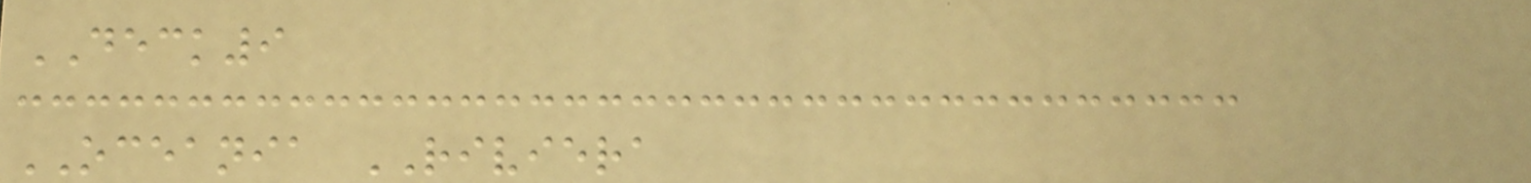DECK9
OCEANIA RIVIERA
